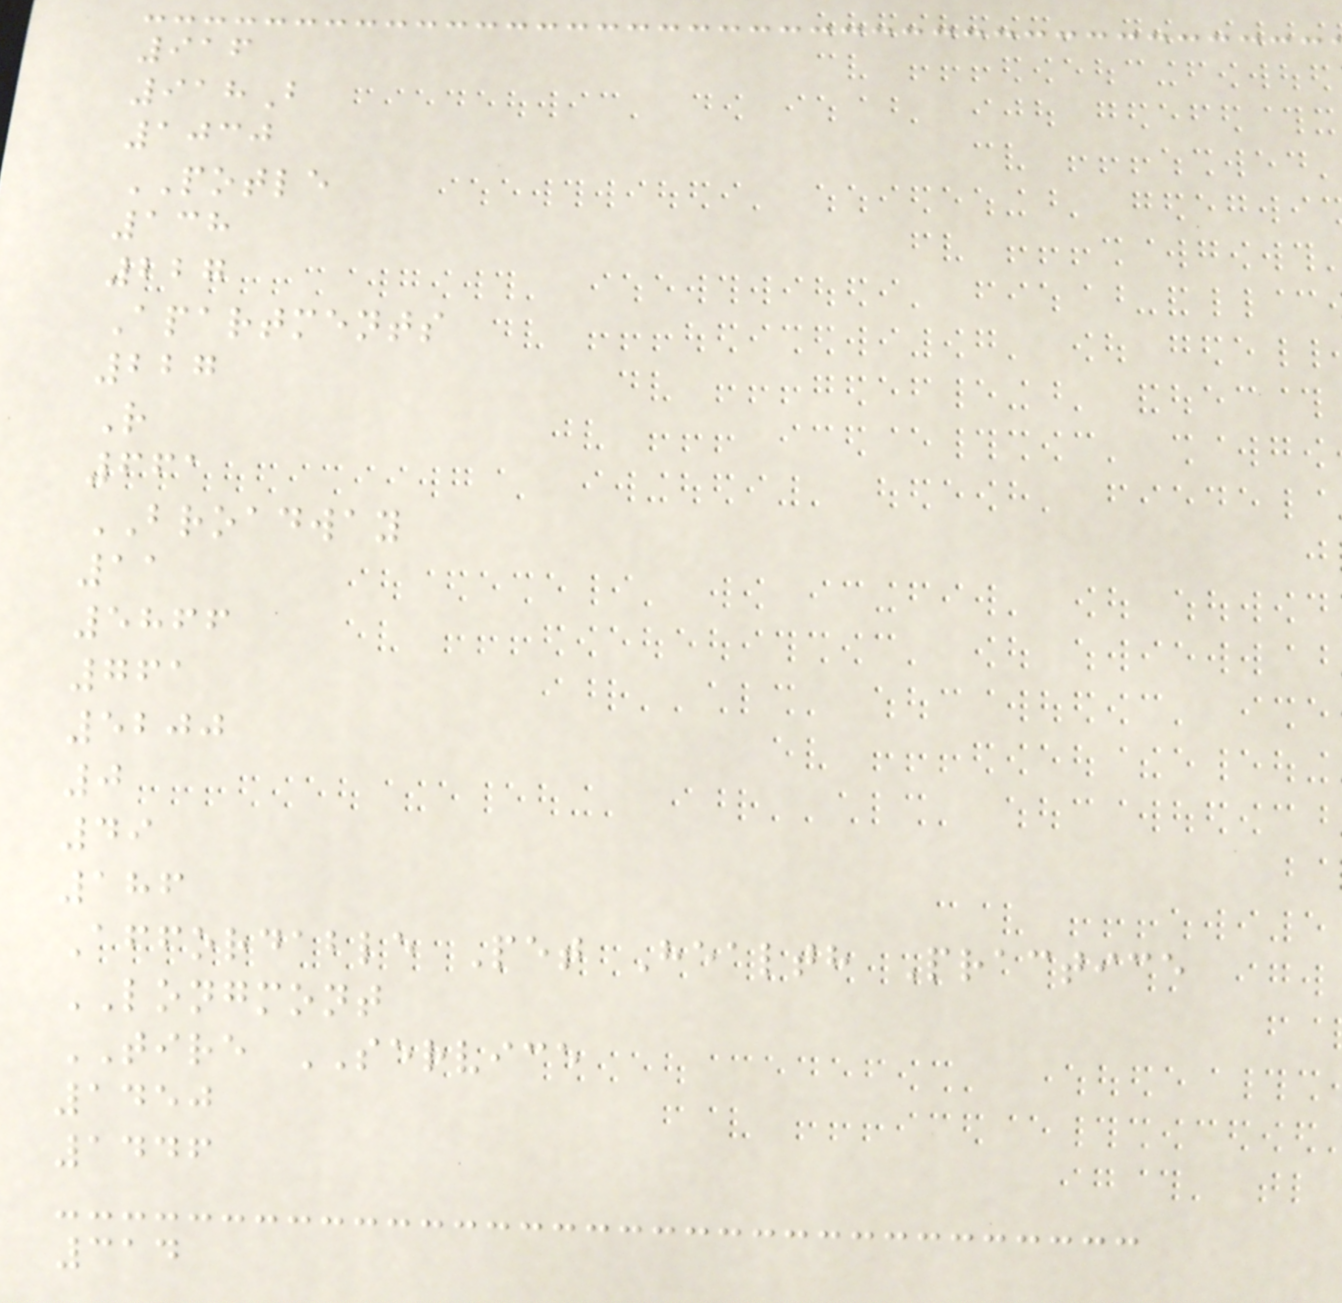916
918B
1030
POTLE
138
227
Apartments
227
R
661
BROADWAY
11
5866
761
5200
0
49
186
Affordable Pet Health Practice
LONGMONT
TIRE SERVICE
1450
1446
314
